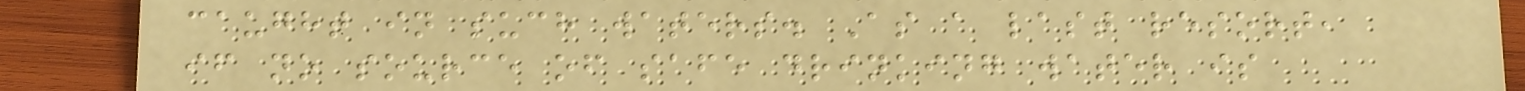caught in such waters. As a last resort,
if no source of safe drinking water is
